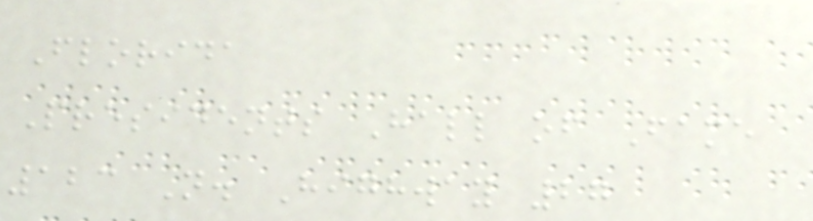Florida
Presidents Hall of Fame
123 N. Highway 27
